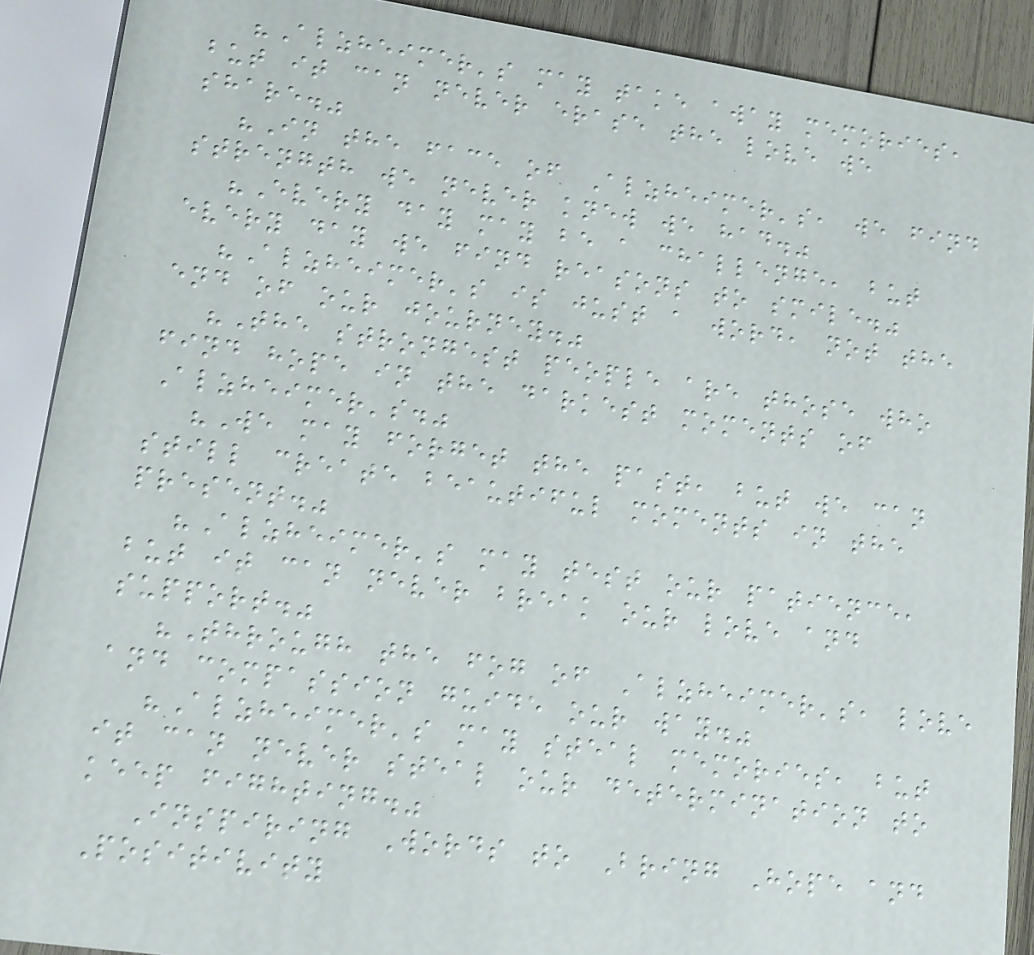"Alzheimer's may take away memories,
but it can never erase the love we
share."
"In the face of Alzheimer's, we find
strength we never knew we had."
"Every day may be a challenge, but
every day we find reasons to smile."
"Alzheimer's is just a word, not the
end of our journey."
"The strongest people are those who
find hope in the darkest moments of
Alzheimer's."
"We may forget the past, but we can
still create beautiful moments in the
present."
"Alzheimer's may test our patience,
but it can never break our love and
support."
"Through the fog of Alzheimer's, love
and compassion guide our way."
"Alzheimer's may steal memories, but
it can never steal our determination to
keep fighting."
Inspiring Words to Bring Hope and
Positivity
